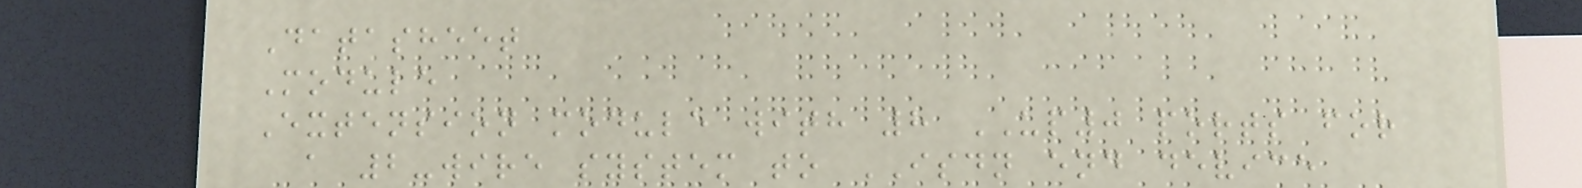Datasheet
Module
Extension module with 8 UP0 ports for
a 2-wire system to ISDN end device
